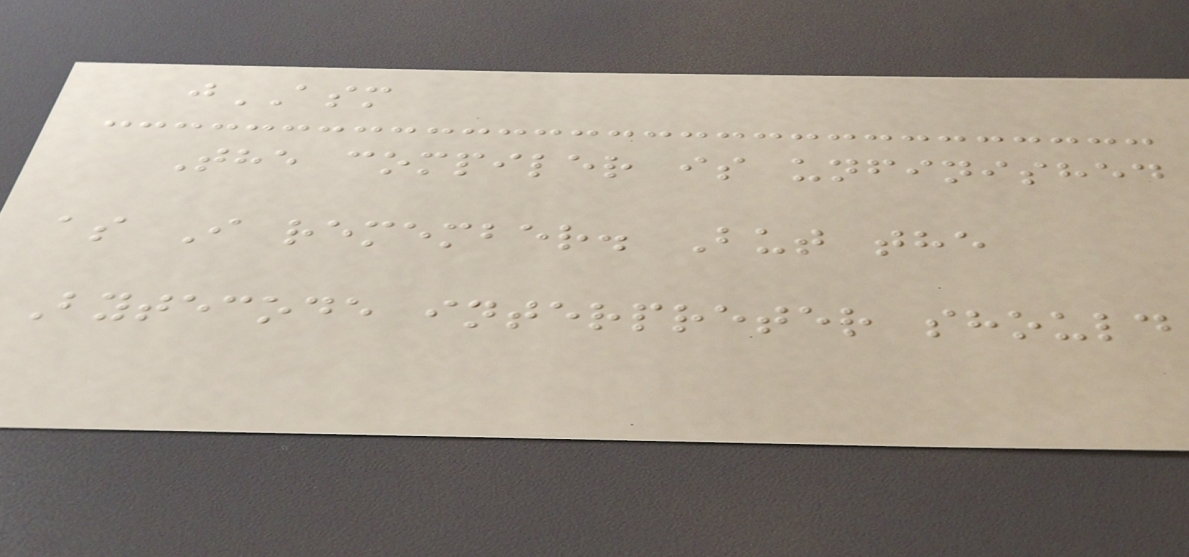jASM
The compiler is unfinished
as I remember. But the
Bytecode interpreter should
